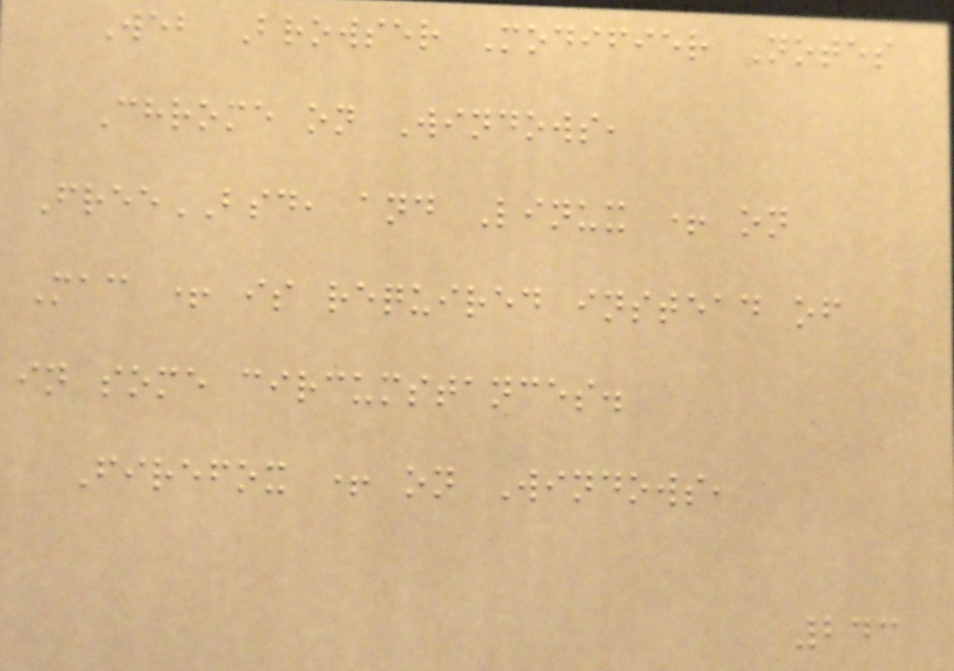Web Browser Modifier Notes
Chrome on Windows,
FreeBSD, and Linux + on
Mac + is required instead of
in some circumstances.
Firefox + on Windows,
243
